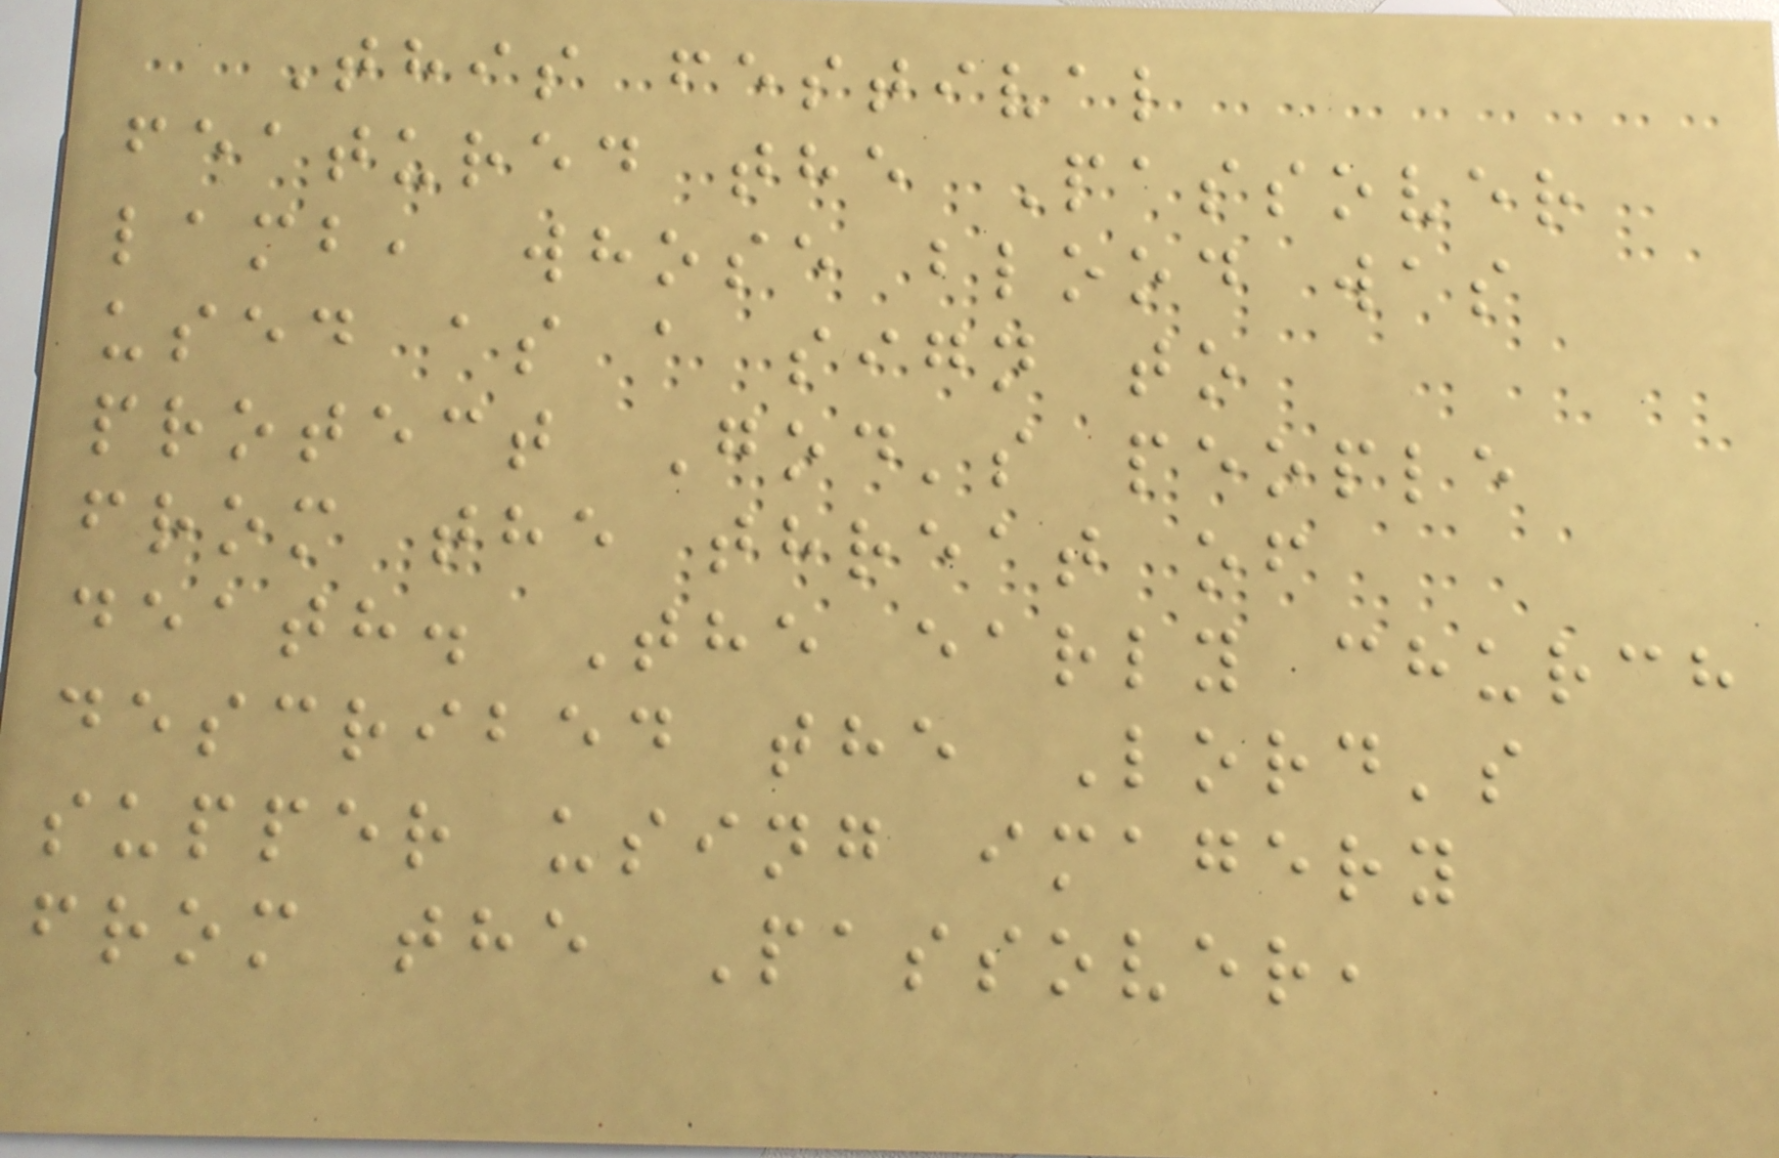This festival
featured the Passover
lamb, whose blood was
used as a sign to
protect God's people
from the threat of
death. The early church
described the Lord's
supper using imagery
from the Passover,
